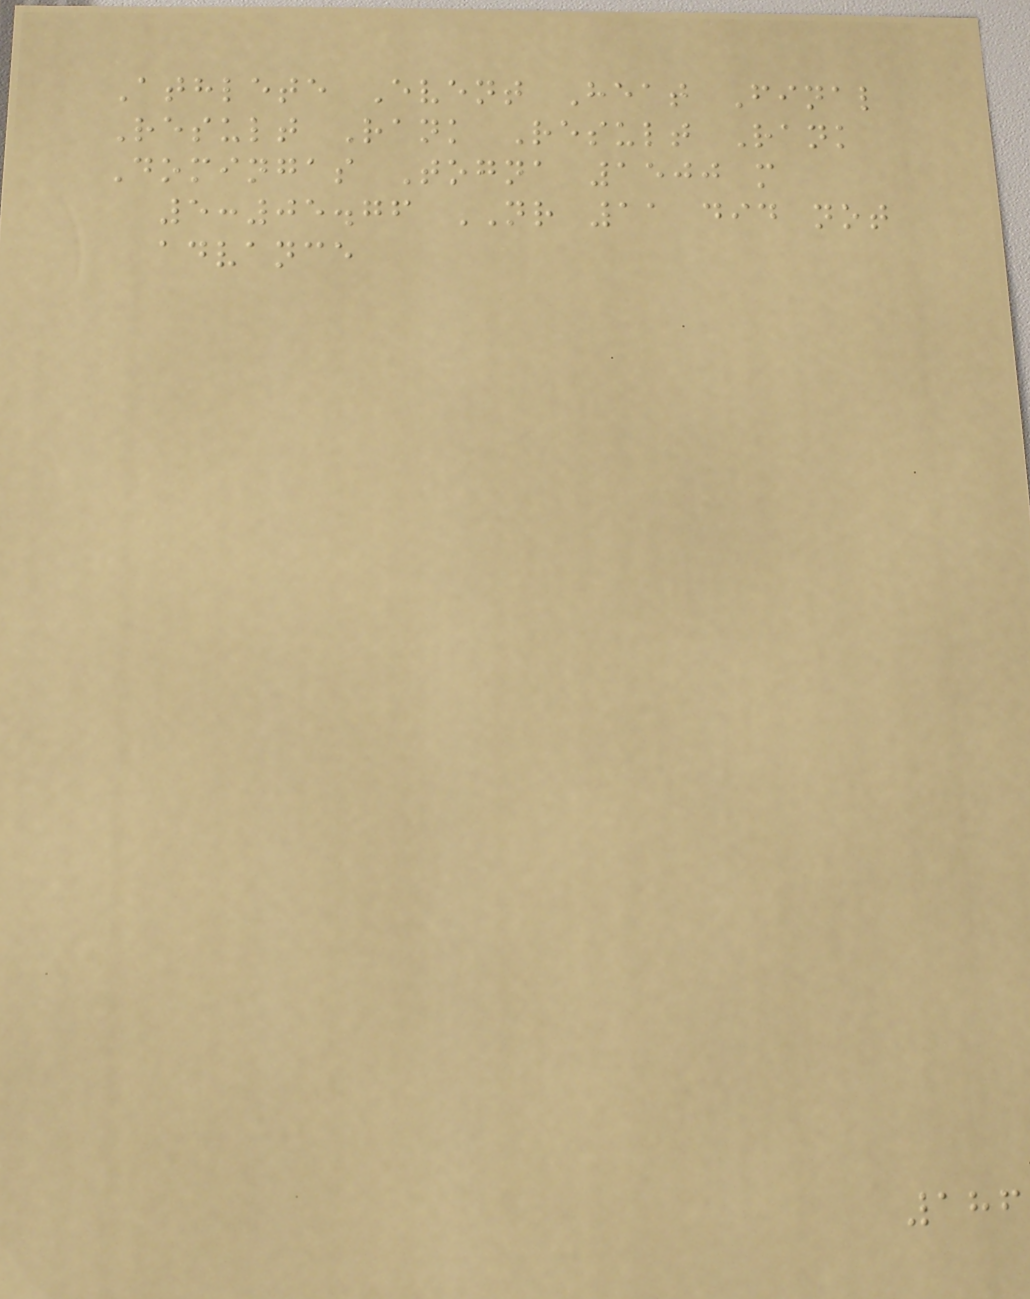Athlete Event Heat Final
Result Rank Result Rank
Domingas Togna 1500 m
5:05.76 NR 11 did not
advance
186
